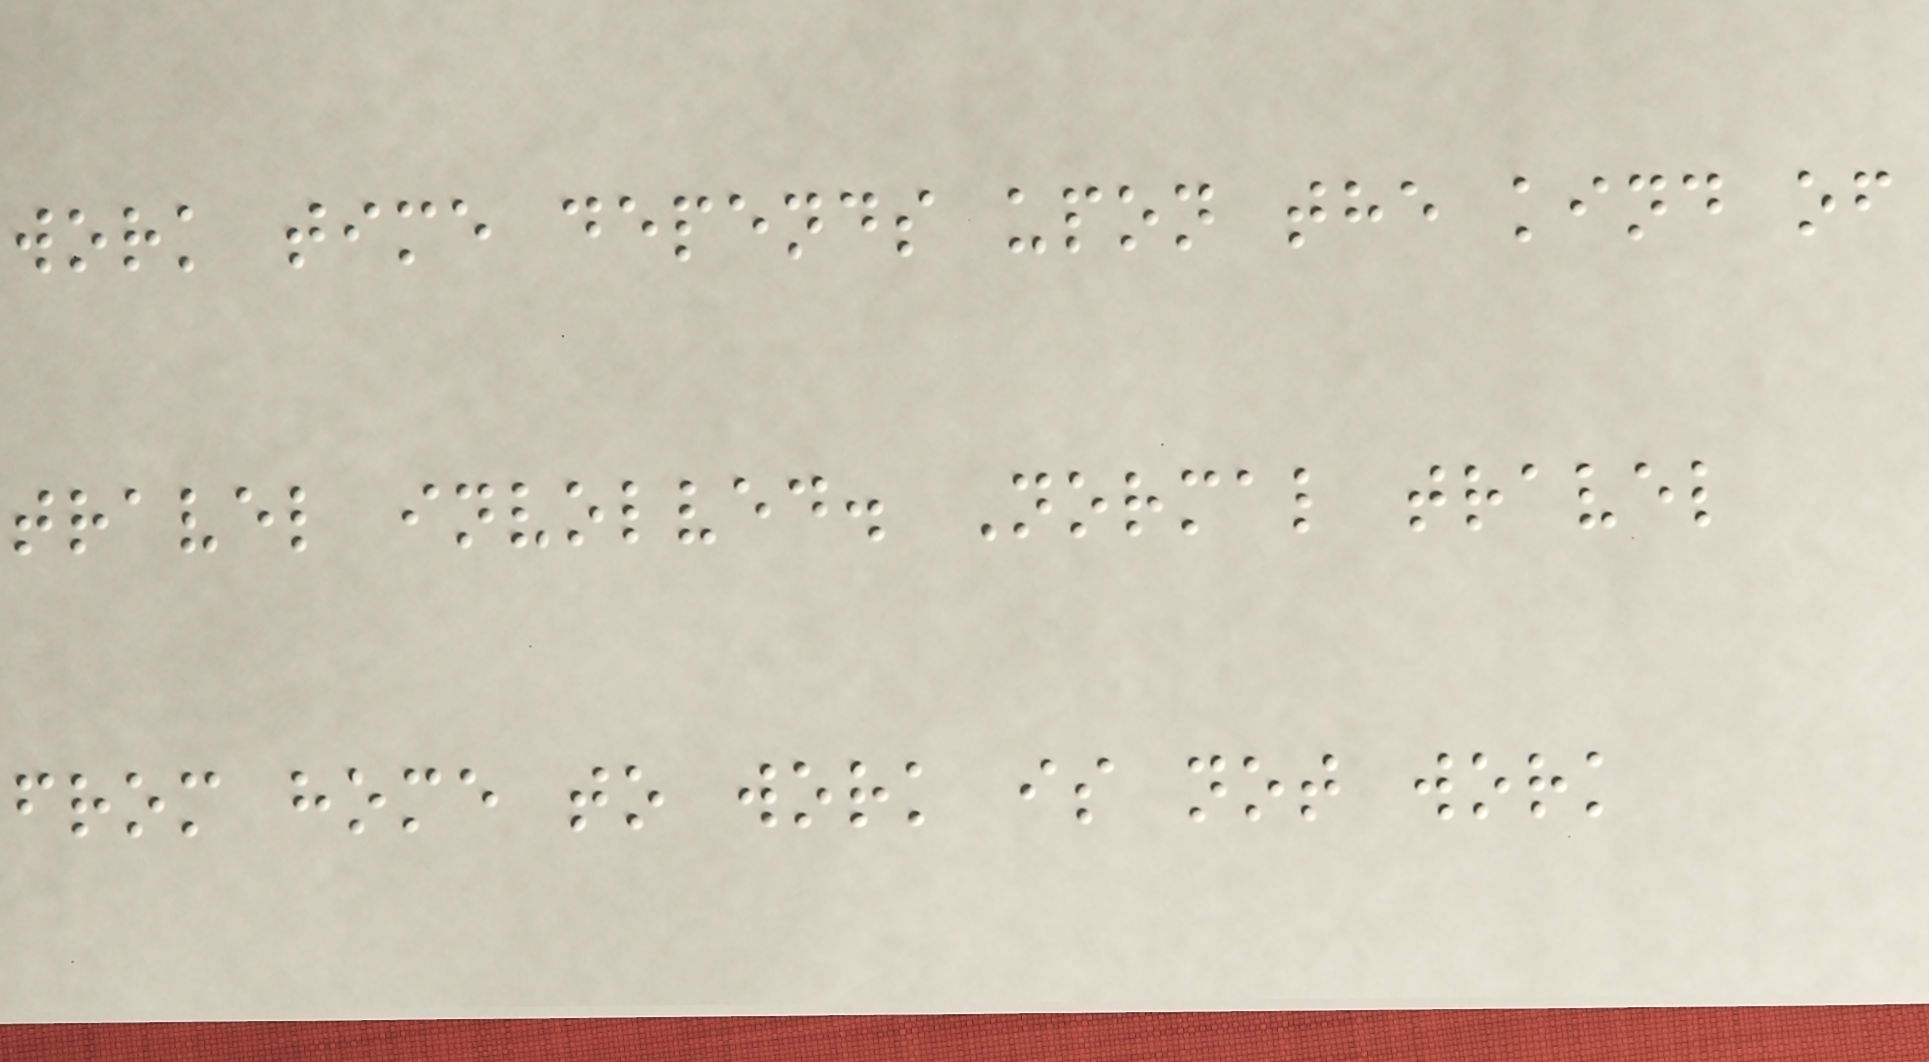work time depends upon the kind of
travel involved. Normal travel
from home to work is not work
